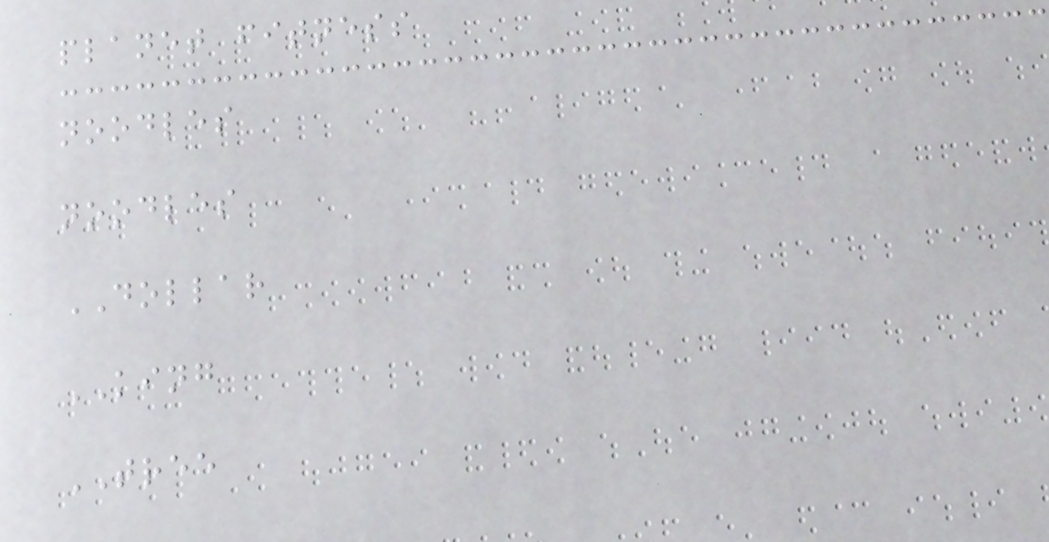planet fitness
noodles
noodles
DOLLAR
KING
TREE
